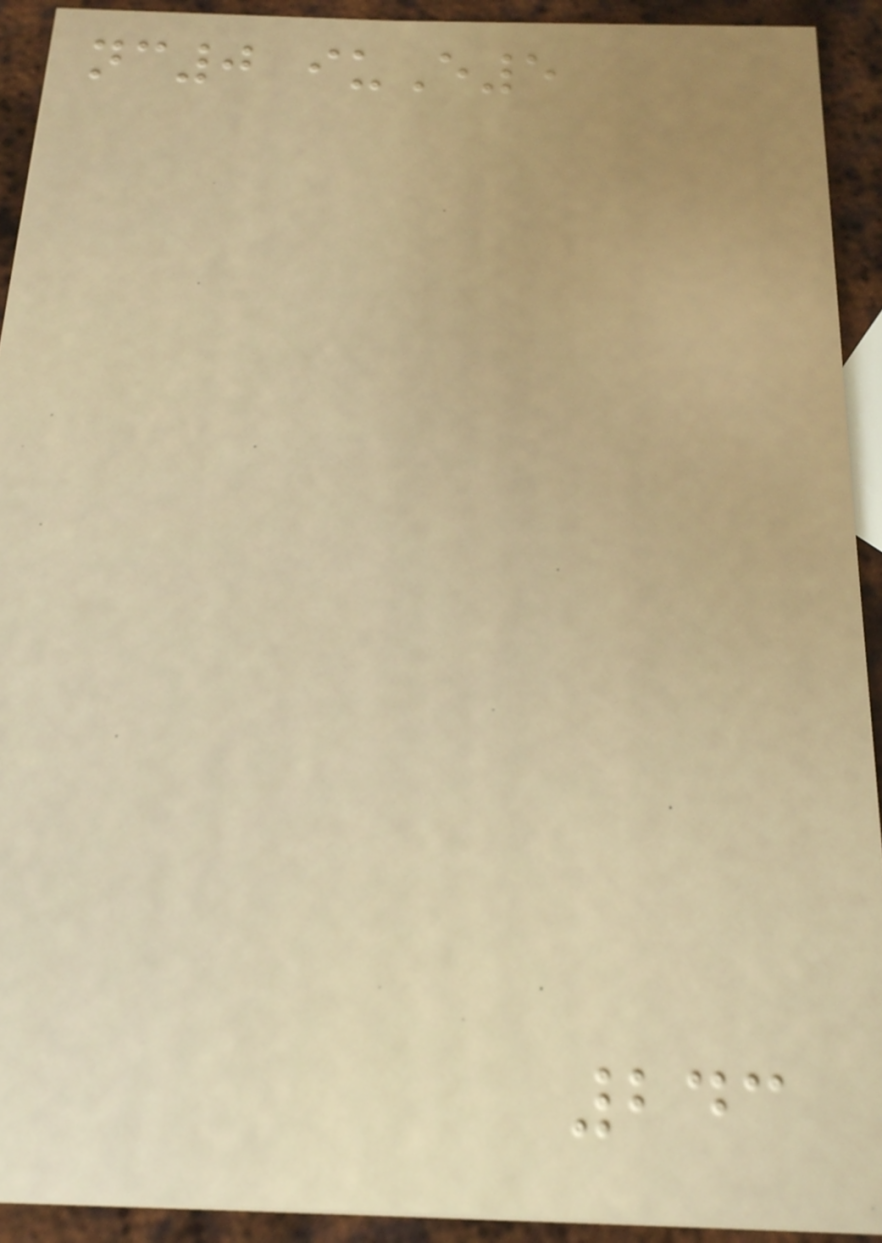nc0 iuE5
243
